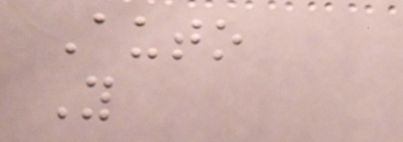Auto
Y
